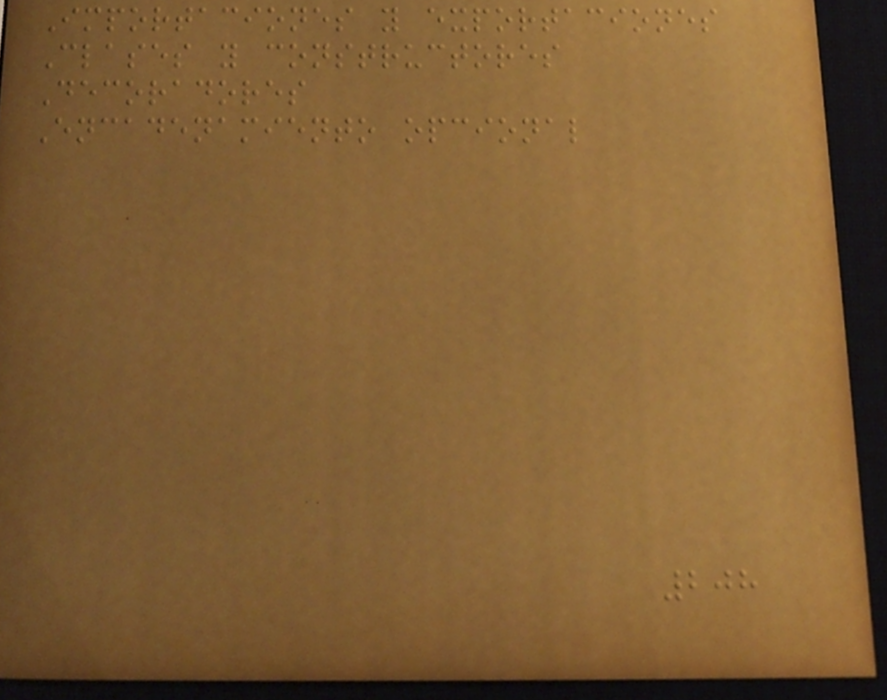Importaciones y exportaciones
Clases y constructores
Decoradores
Encadenamiento opcional
208
